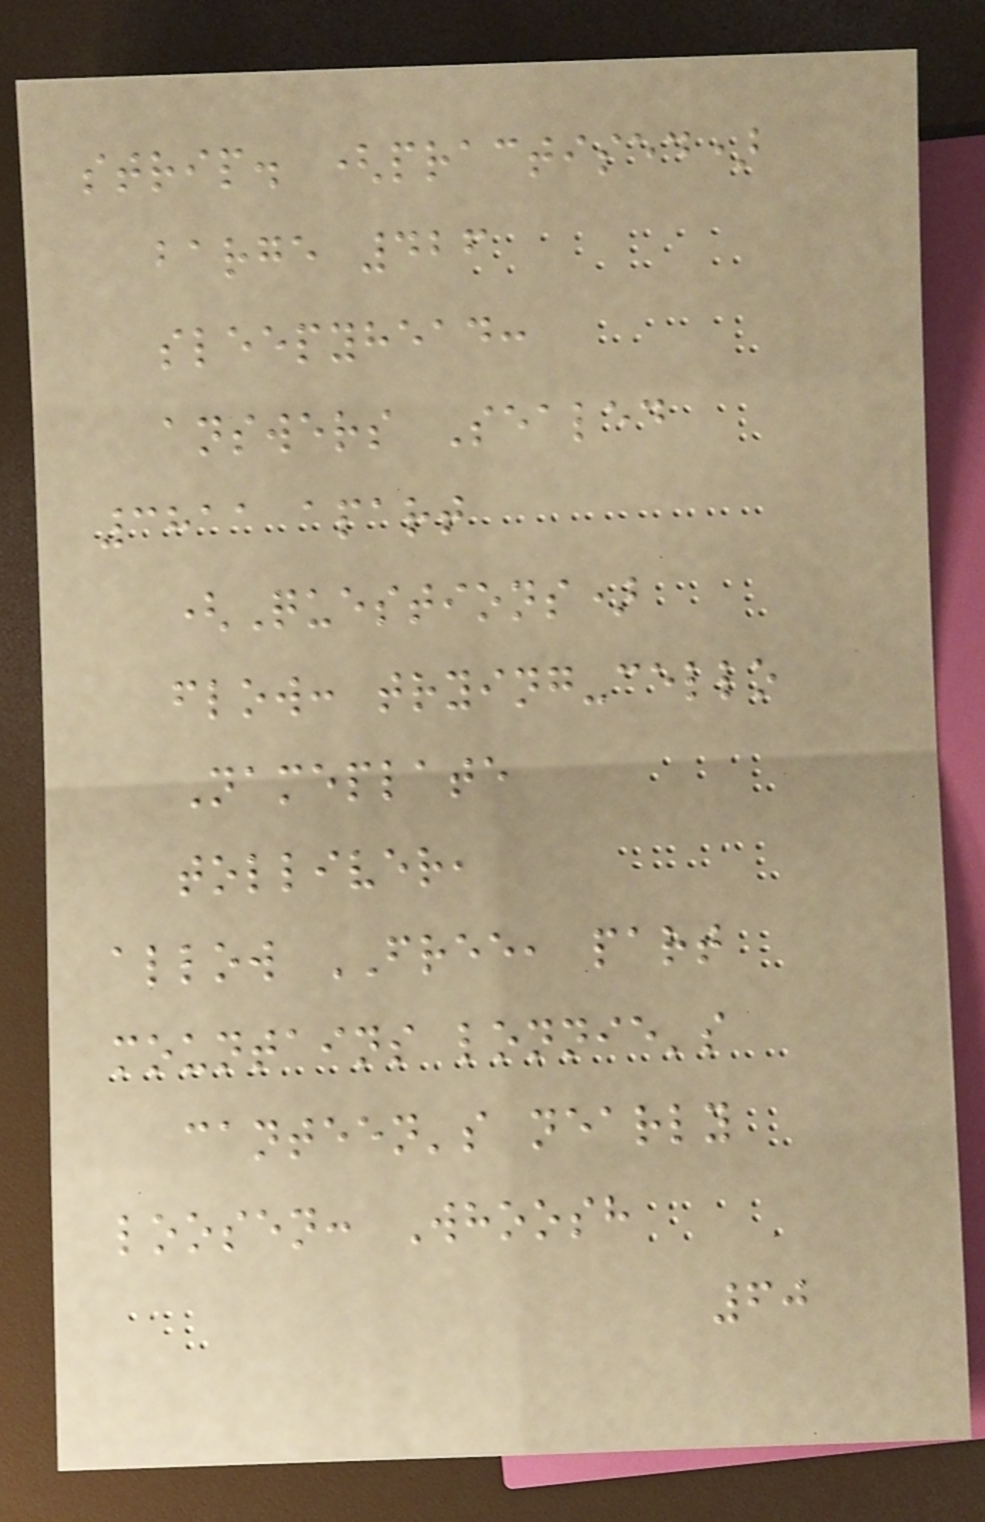strip. (practised)
barge 426
sleepyhead:
answers Sealed
3811 apart
(Questions)
flow: trying-cello
Nameplate
tolliver,
allow FREE, part
mountains lonnie's
canteen's nearly
loosen: Whoosh
60
